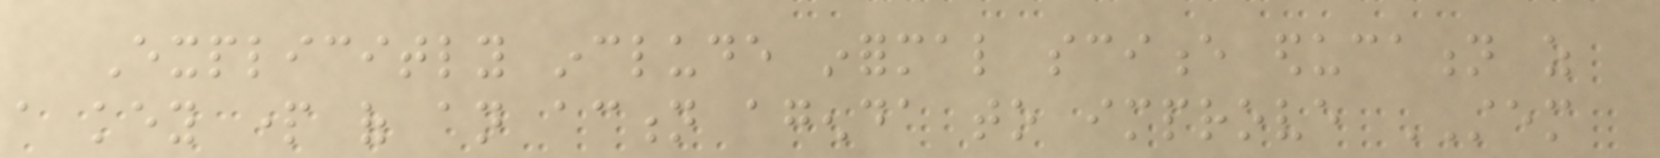Explicitly include informal science education as
a key part of an action agenda to improve STEM
